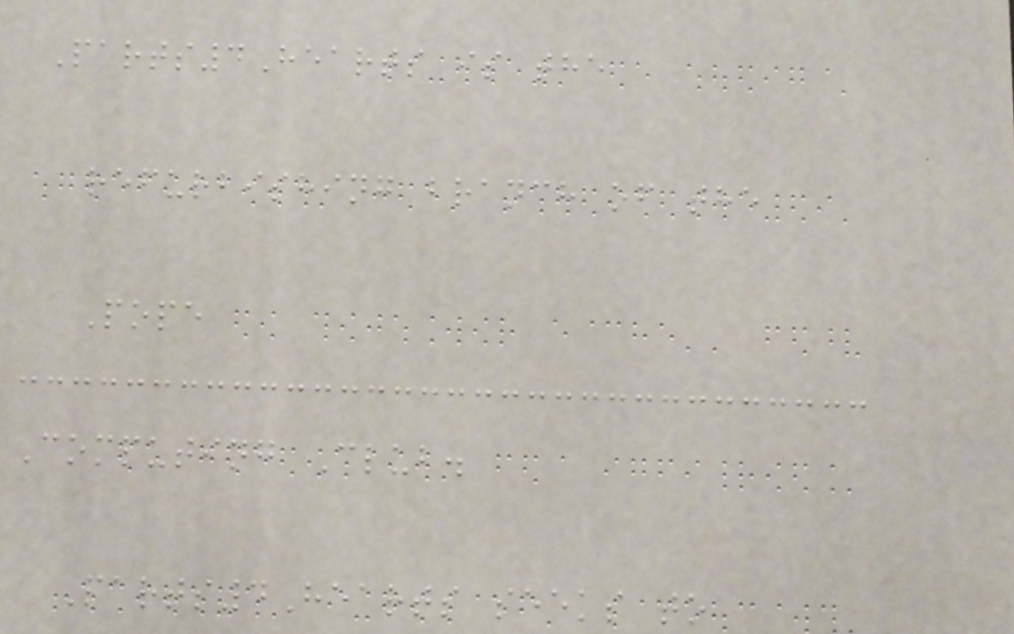Parts4Hearts is the
refurbishing branch of the
Pope
Computing Club.
Parts4Hearts seeks to
